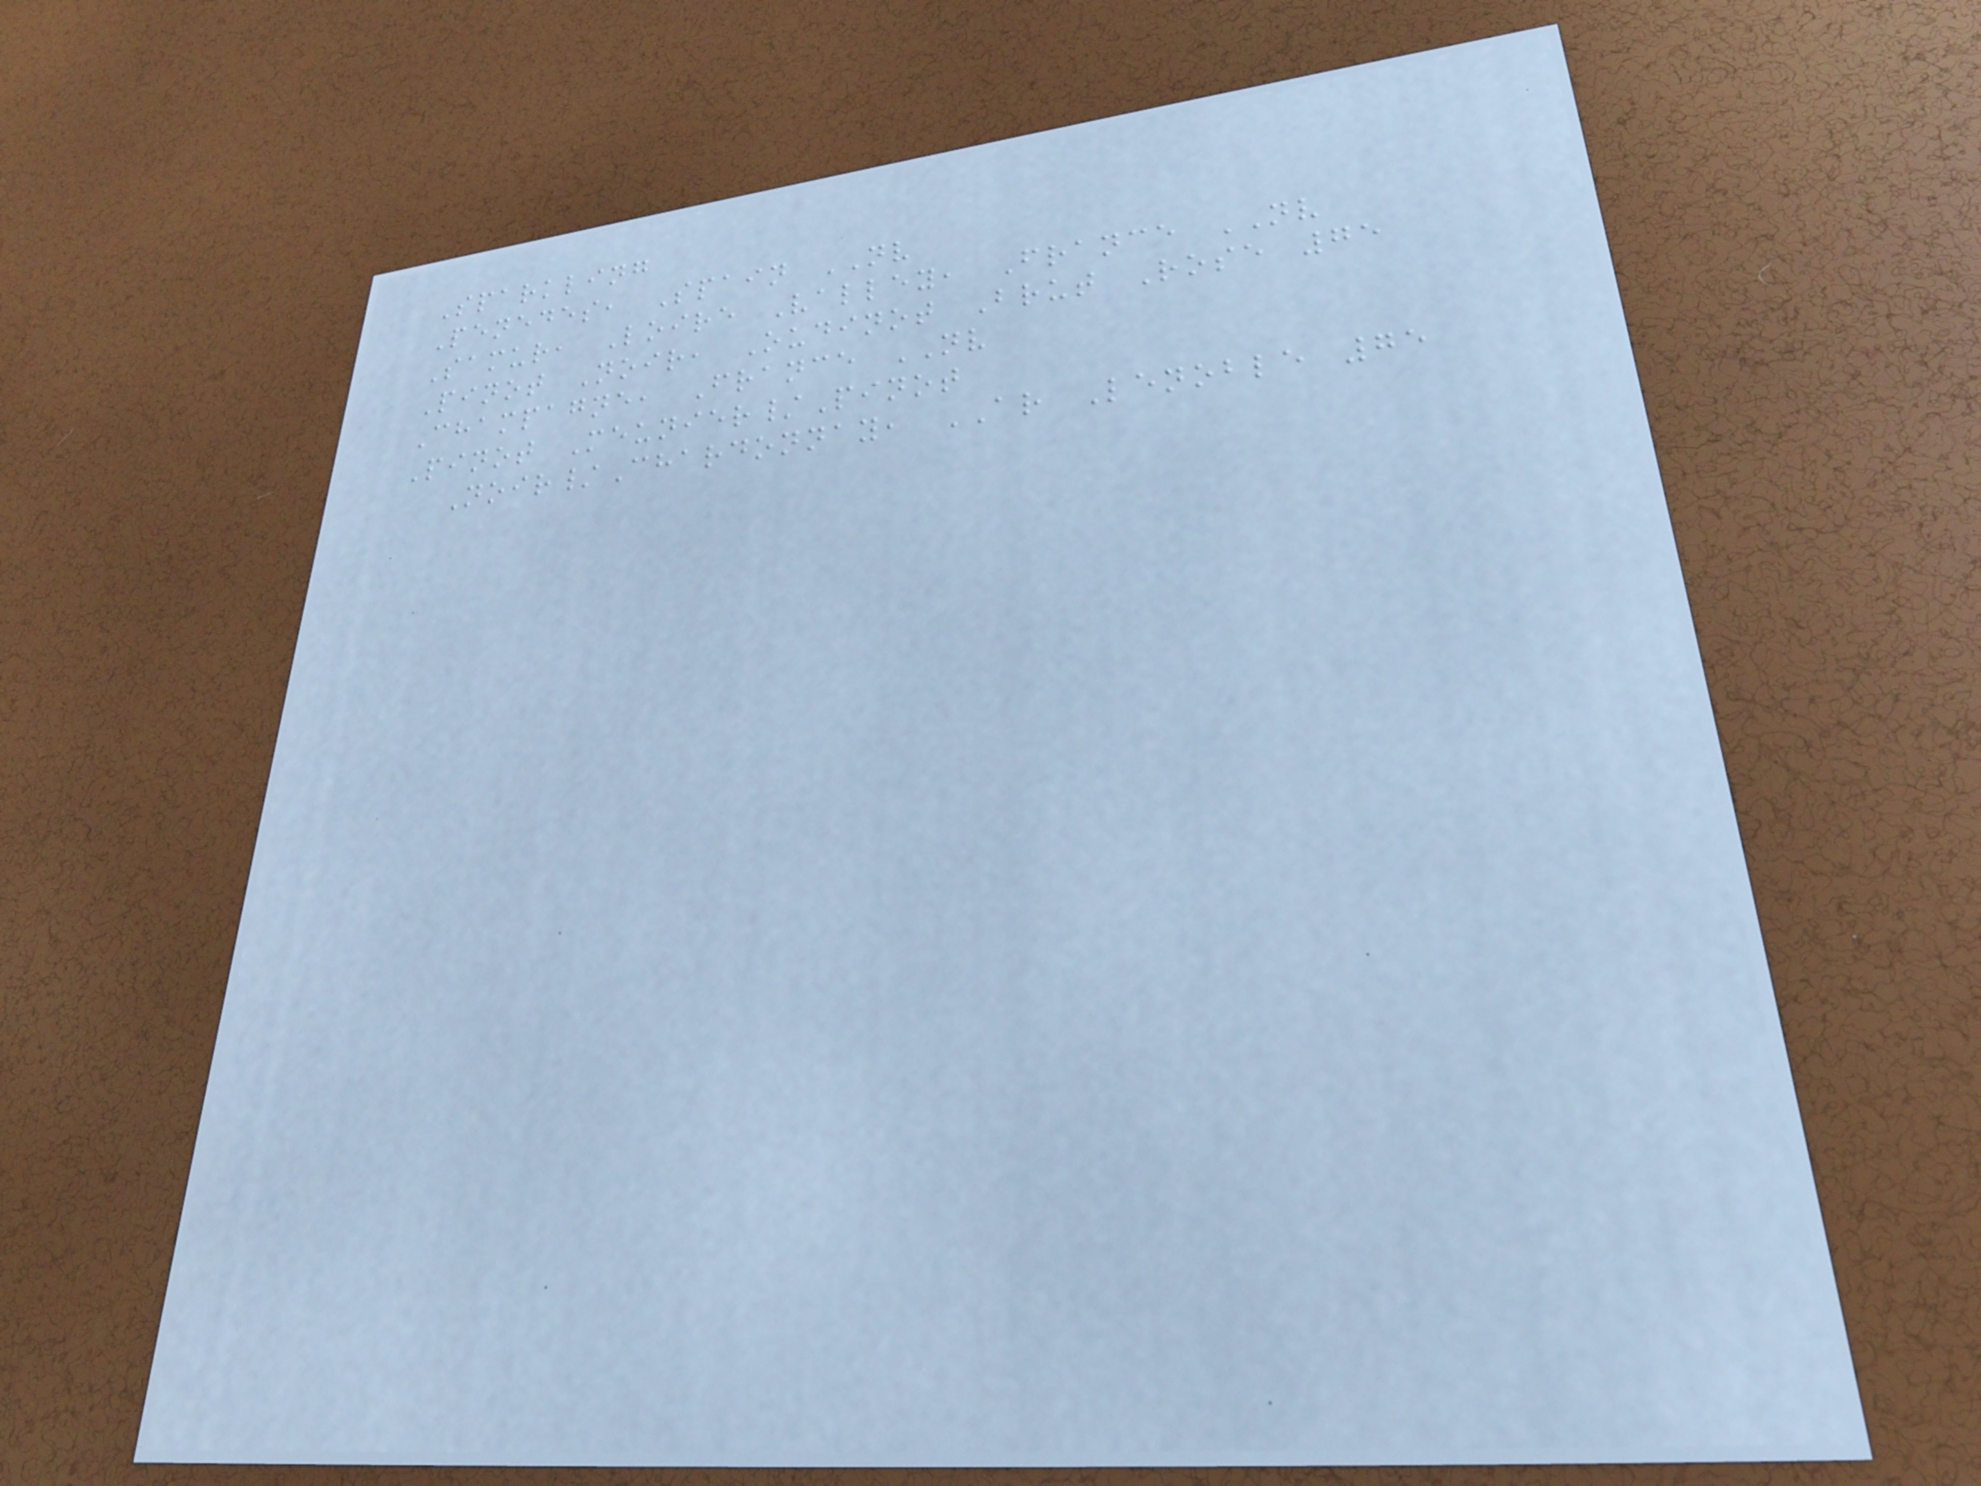Sparkling
Penedes, Spain NV
Samur, Loire Valley, France NV
Pinot Noir, Oudinot Brut Rose 75
Champagne, France NV
Pinot Meunier/Pinot
Noir/Chardonnay, AR Lenoble 75
